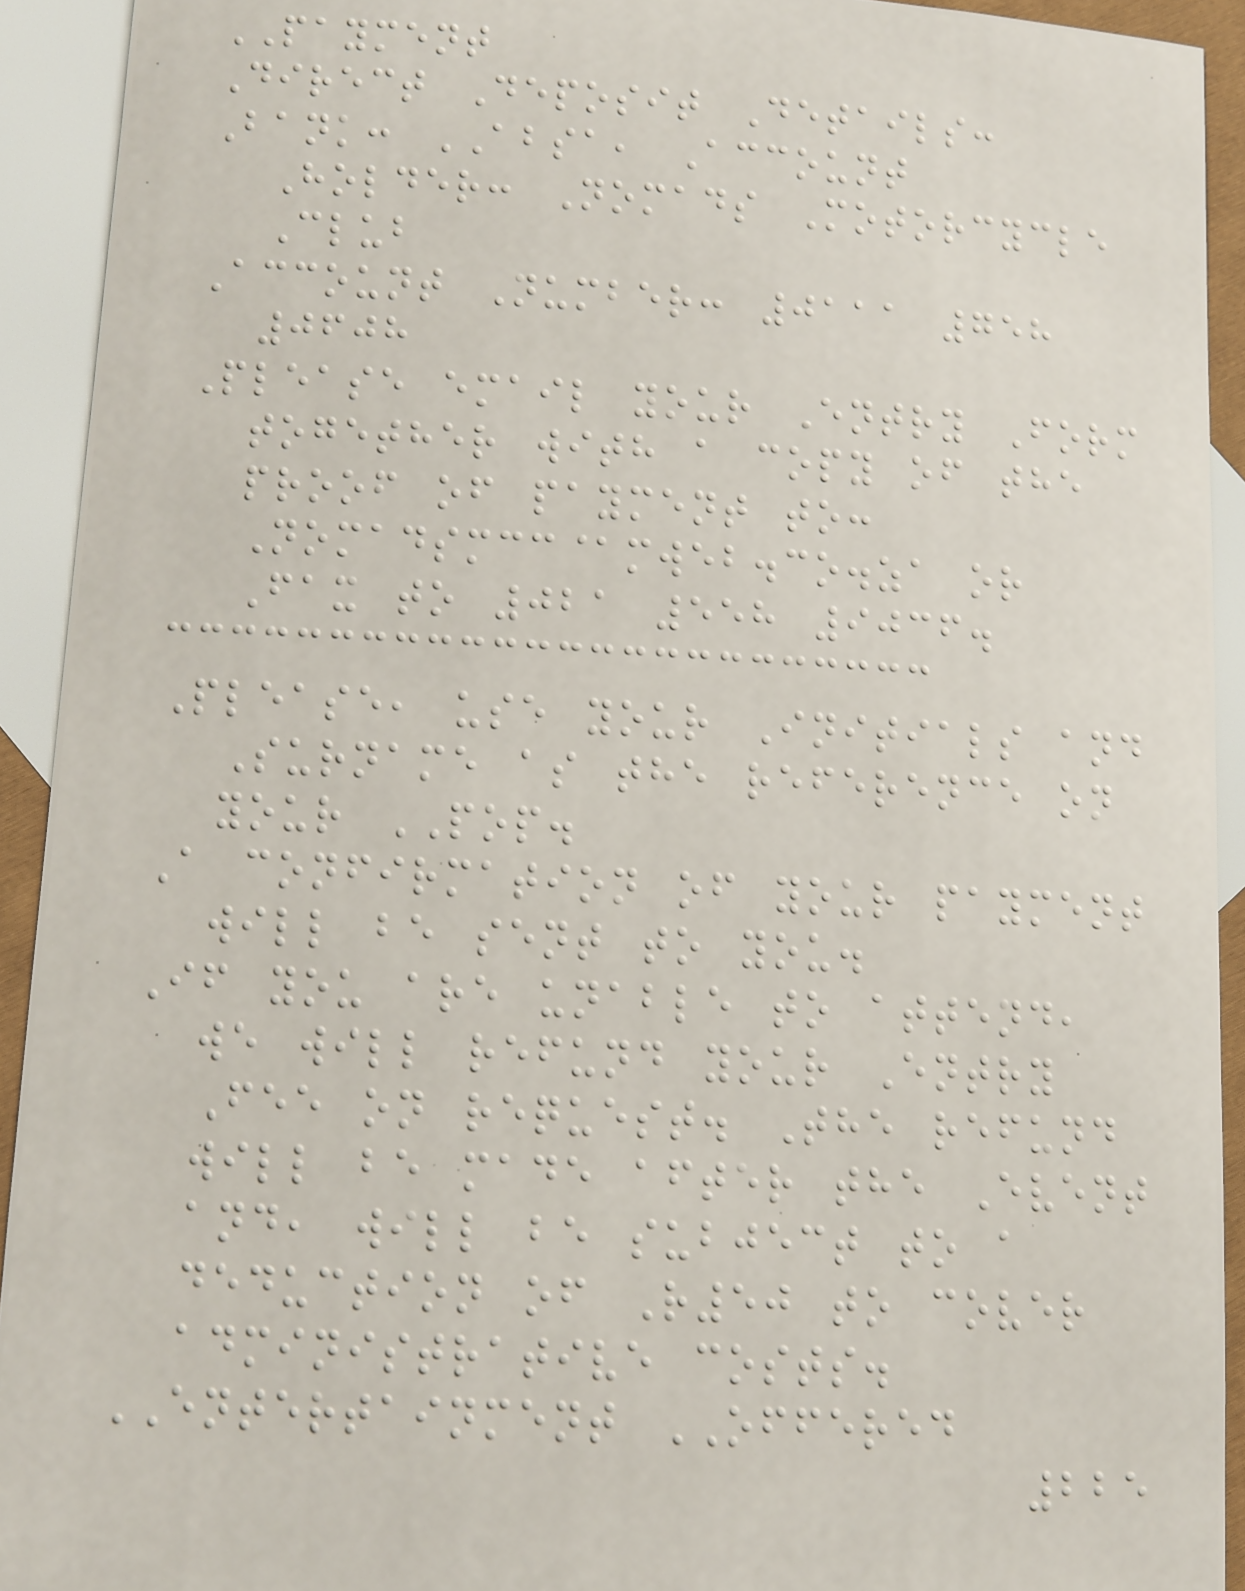PAYMENT
Direct Deposit Details:
Bank: ABSA, Account
Holder: Nomads Motorcycle
Club
Account Number: 0111 758
0608
Please email your Entry Form
together with a copy of the
proof of payment to:
Nomadsmcc@mweb.co.za or
Fax to 021 558 9036.
Please, use your Initials and
Surname as the reference on
your POP.
A confirmation of your payment
will be sent to you.
If you are unable to attend,
we will refund your Entry
Fee on request. The refund
will be made after the Event
and, will be subject to a
deduction of R50 to cover
administrative costs.
ENTERTAINMENT OFFERED
225
